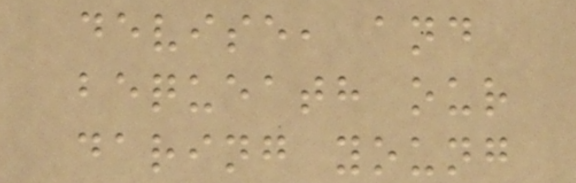devise, and
bequeath our
daring young
